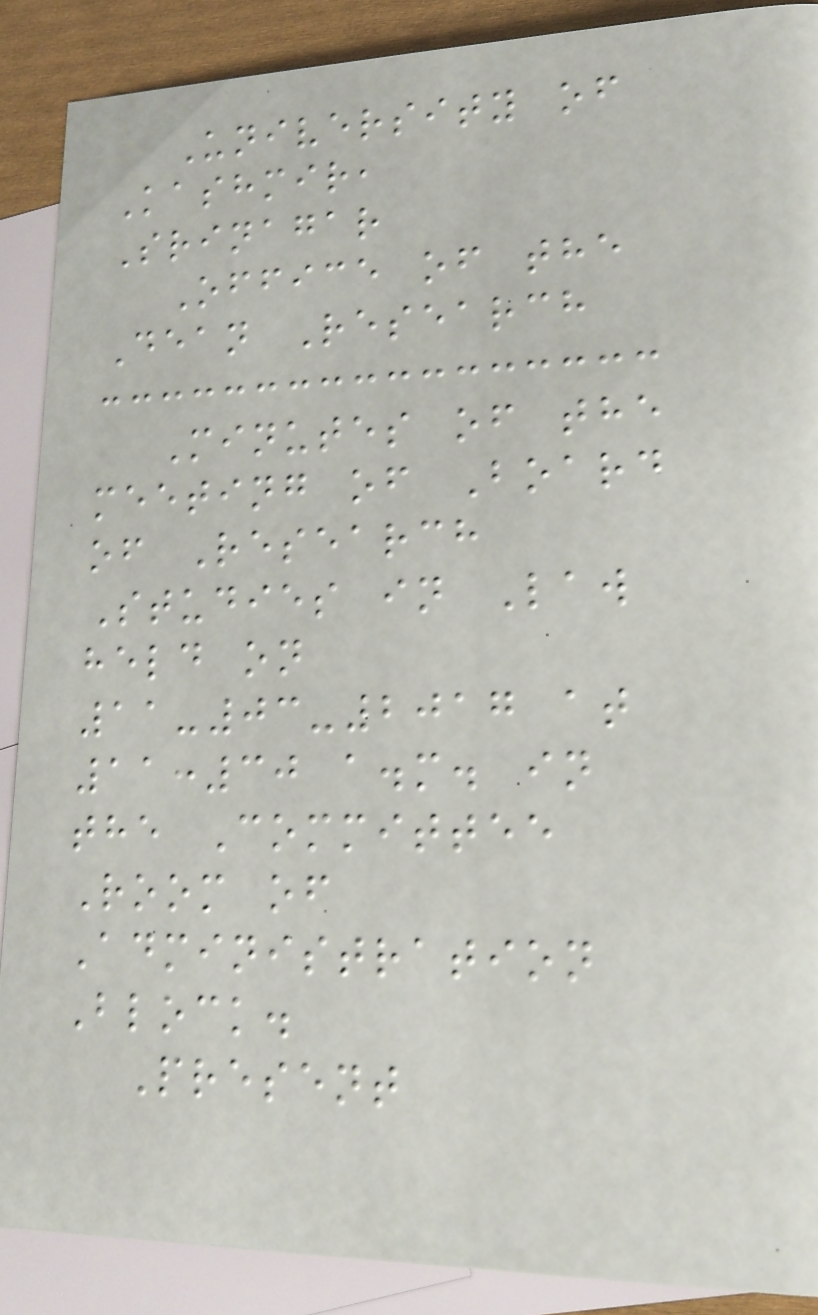University of
Kashmir,
Srinagar
Office of the
Dean Research
Minutes of the
meeting of Board
of Research
Studies in Law
held on
11-03-2017 at
11:30 a.m. in
the Committee
Room of
Administration
Block.
Present
